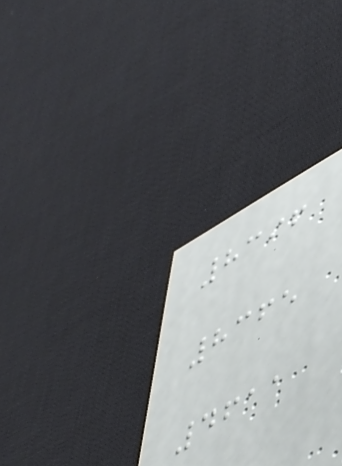8396
8365
4611
